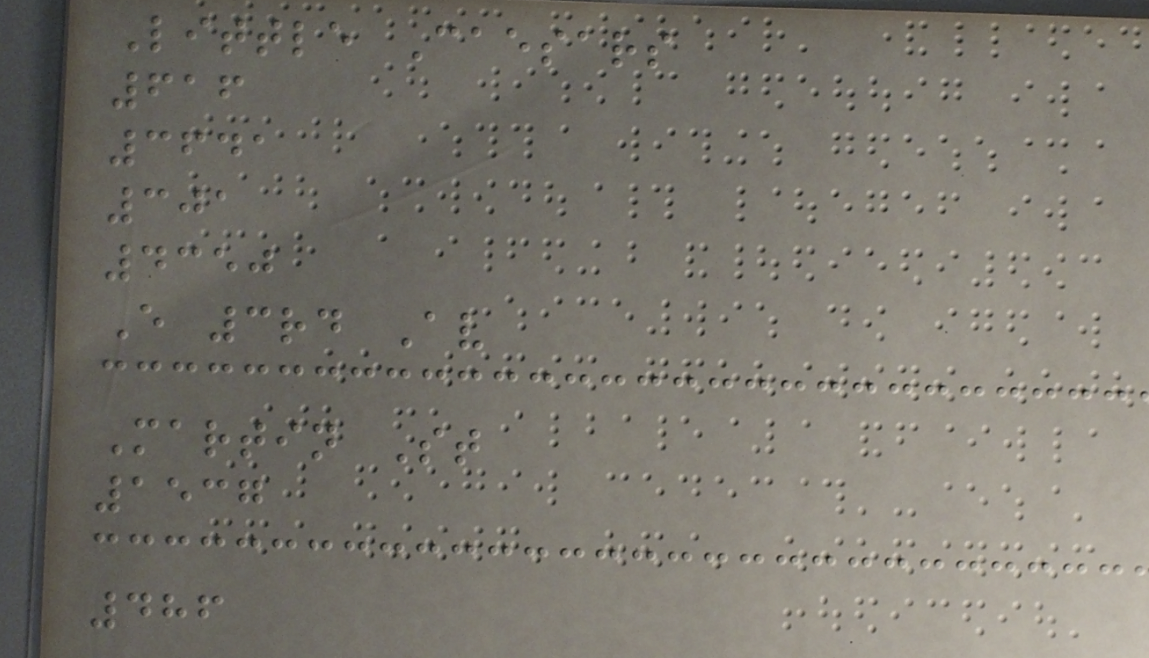Little Caesars
616
3641
301
4350
E 3rd Av
Martin St
1537
486
